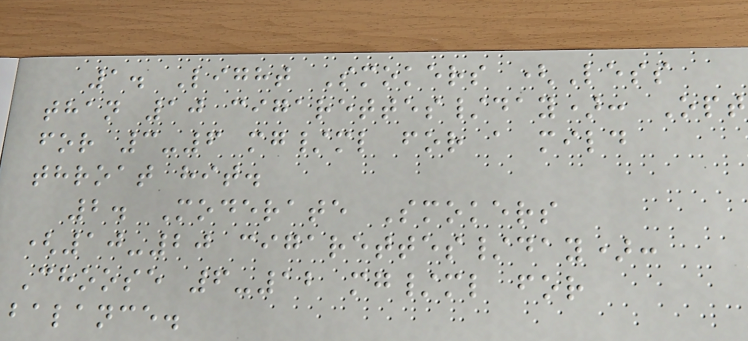1. Light Smokers (Less
than 10 cigarettes/day): Opt
for 3-6 mg/ml for a mild
throat hit.
2. Moderate Smokers
(10-20 cigarettes/day):
Choose 6-12 mg/ml for
balance.
